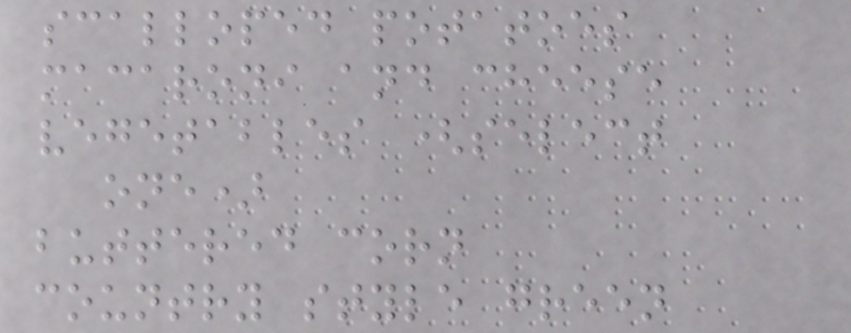scalloped potatoes
macaroni and cheese
vegetables (select
one)
buttered corn
country style green
